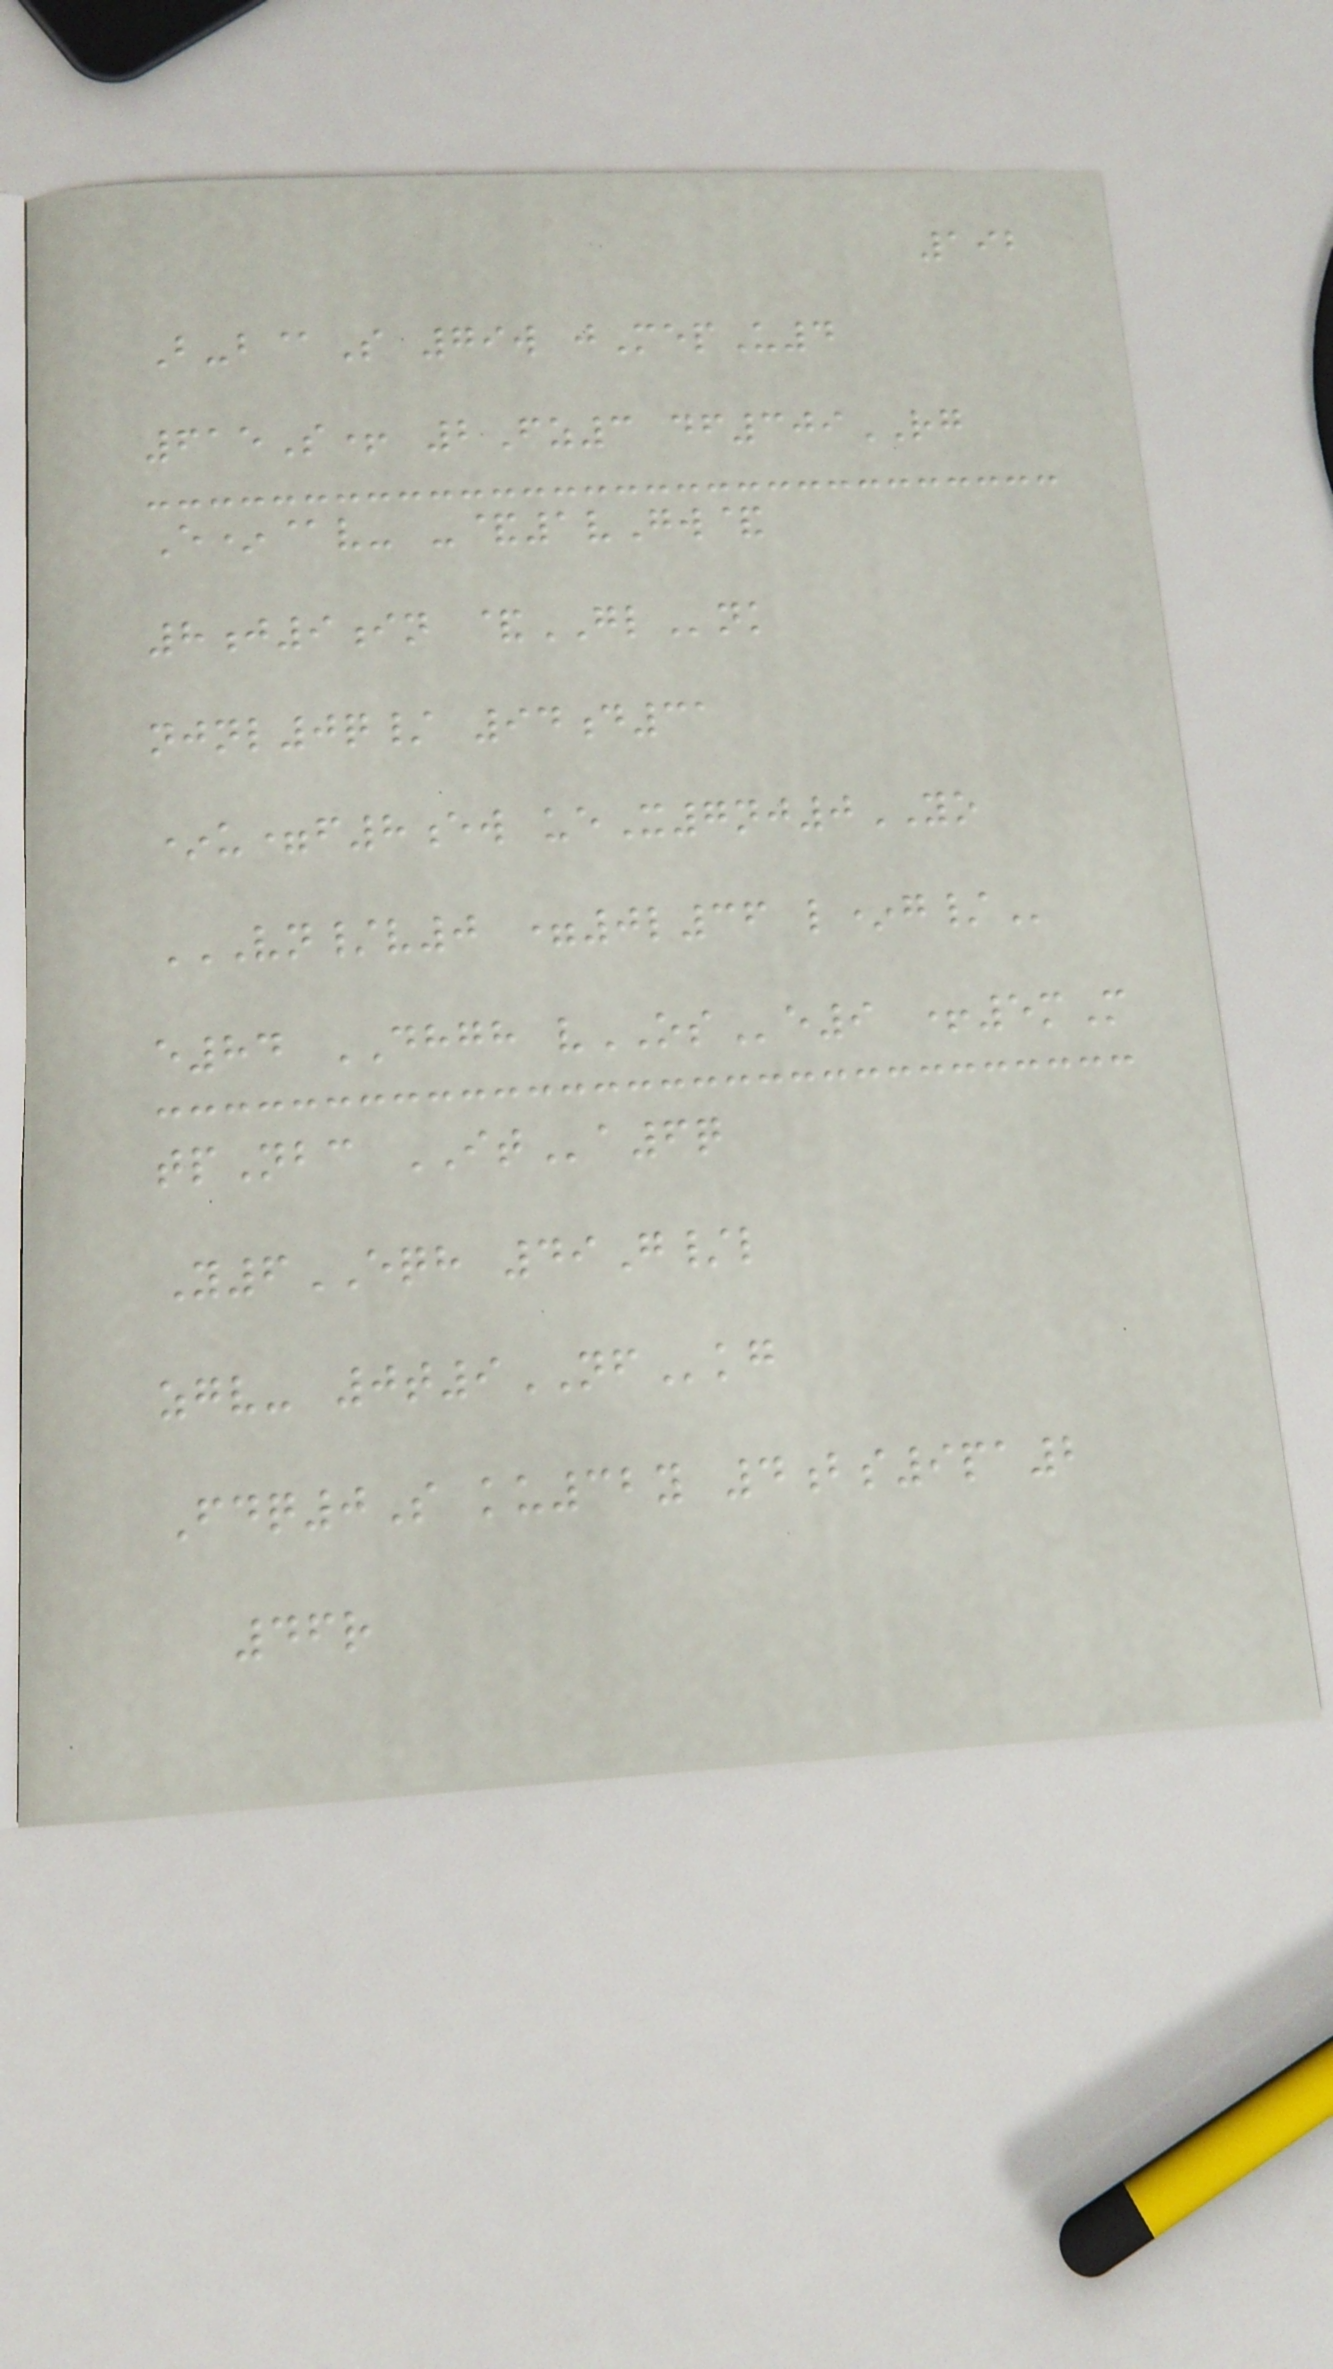192
B-b@S 79w jMepU4
615S+ 2Fz3 df309RG
E*@v- -&1vGw&
8j9in &GLnk
njnl0q/ 94d31
*u=f8ew ueX7nj0YO
VN/V0 =0L36 L*G/
e84 DHGH vOSe9 +5mM
tpNbc ITa6q
Y6EQH 49G/l
zgv- 0t9NFkg
Fdq0S ku32y 4bs9pa2
46r
